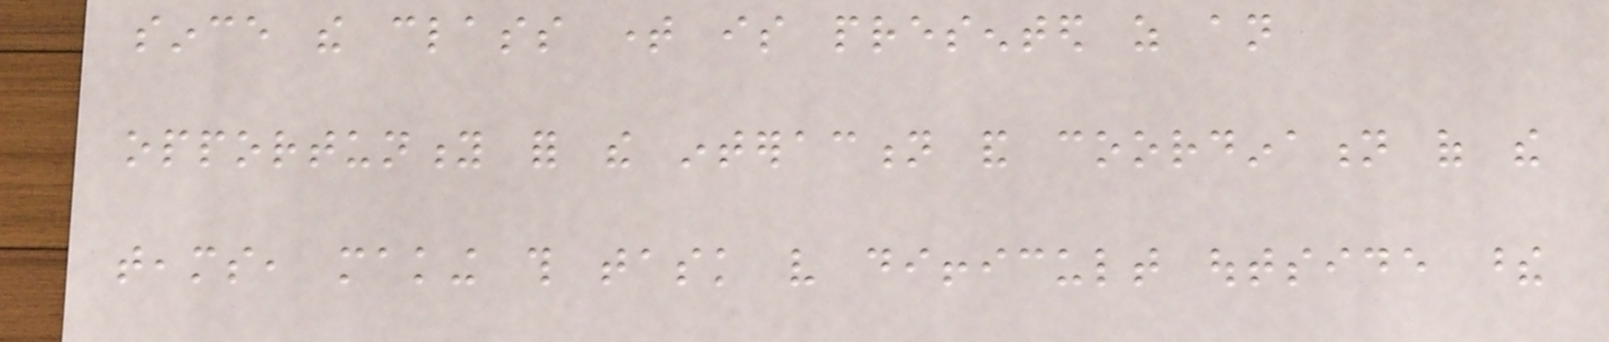since the class time is presented as an
opportunity for the interaction and coordination of the
teams, making this task very difficult outside these
